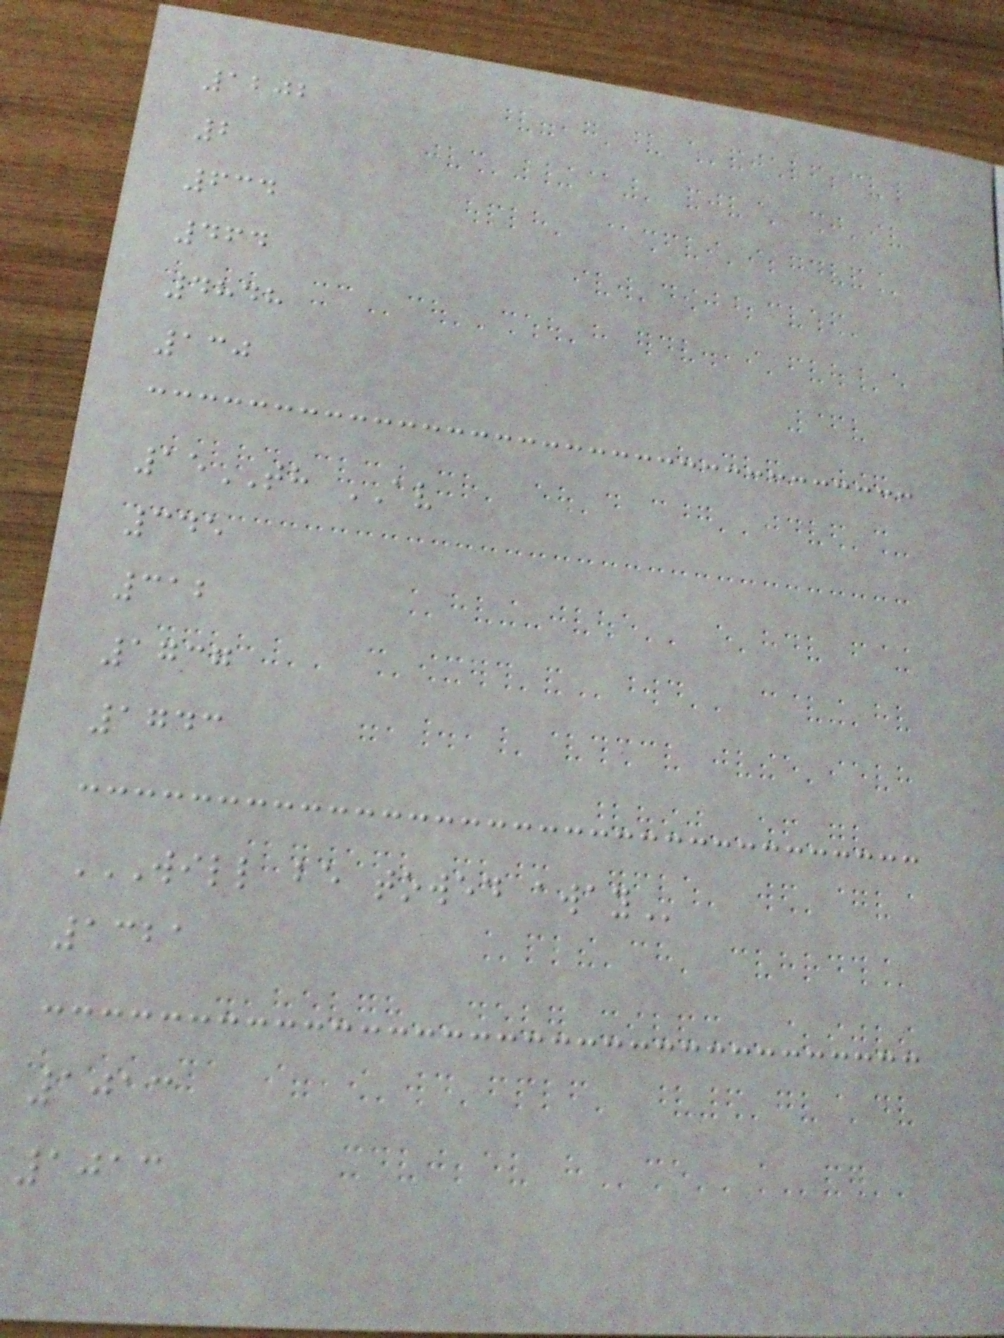1202
2
634
464
4848
130
15TH AV
345
312
1737
1743
WILL BE TOWED AWAY
1321
1013
1013
